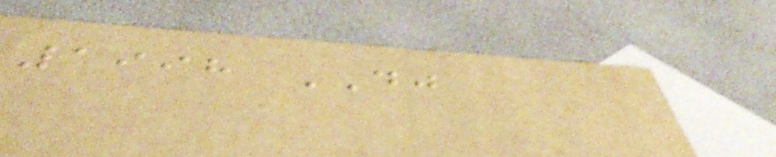1998 DJ
